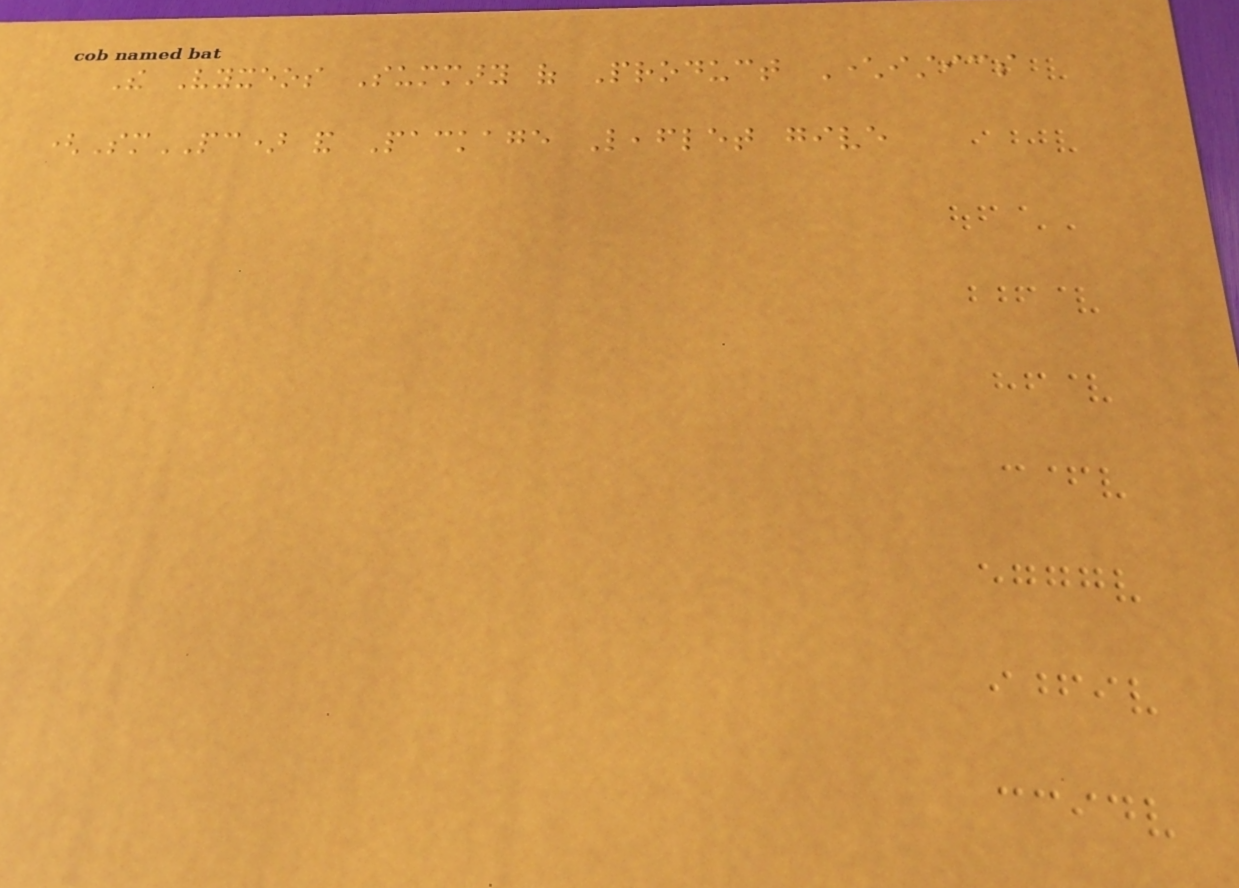The Vyxeos Summary of Product Characteristics
(SmPC) and Package Leaflet give
